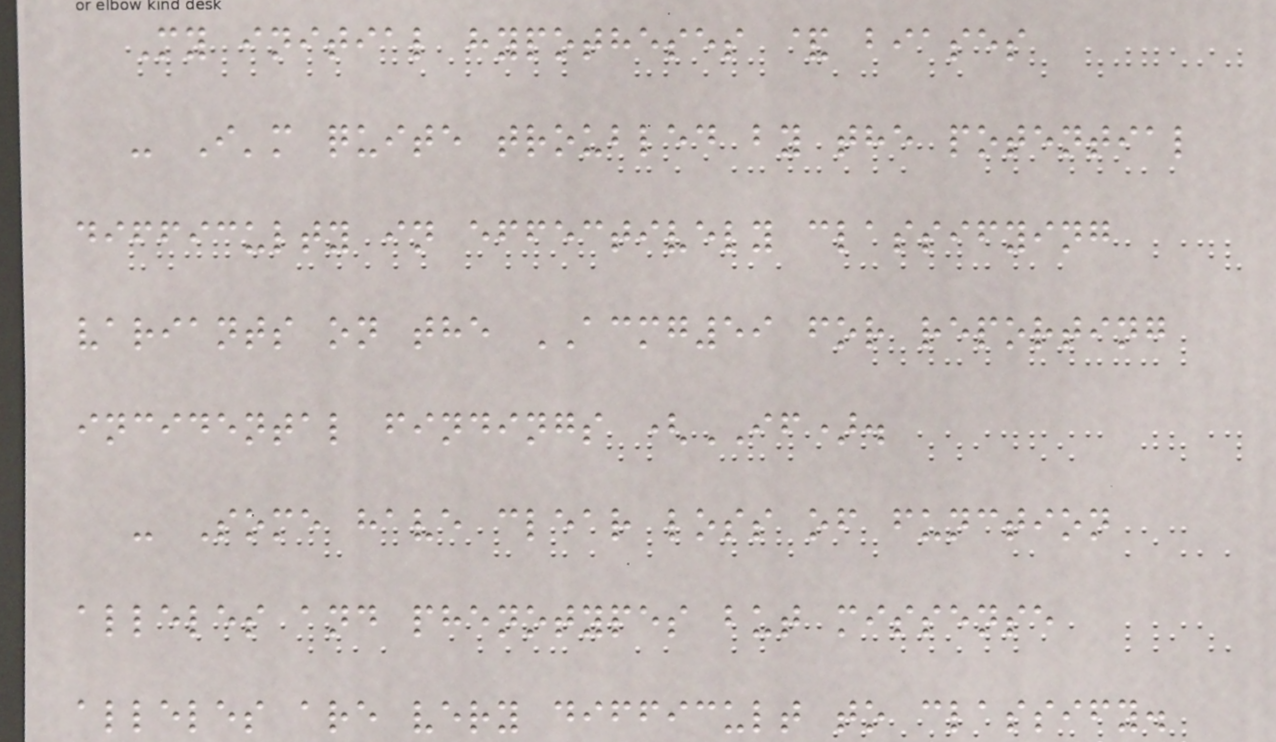My initial hypotheses & biases
- I'm quite troubled by the potential
difficulty in effectively classifying
variants on the ACMG59 for reporting
incidental findings (IF).
- Some have clear loss of function
alleles and phenotypes but missense
alleles are very difficult to classify.
